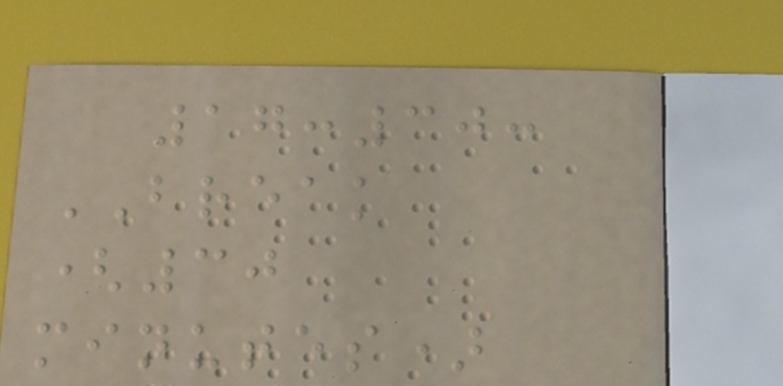17:30:
BREAK
(30
minutes)
